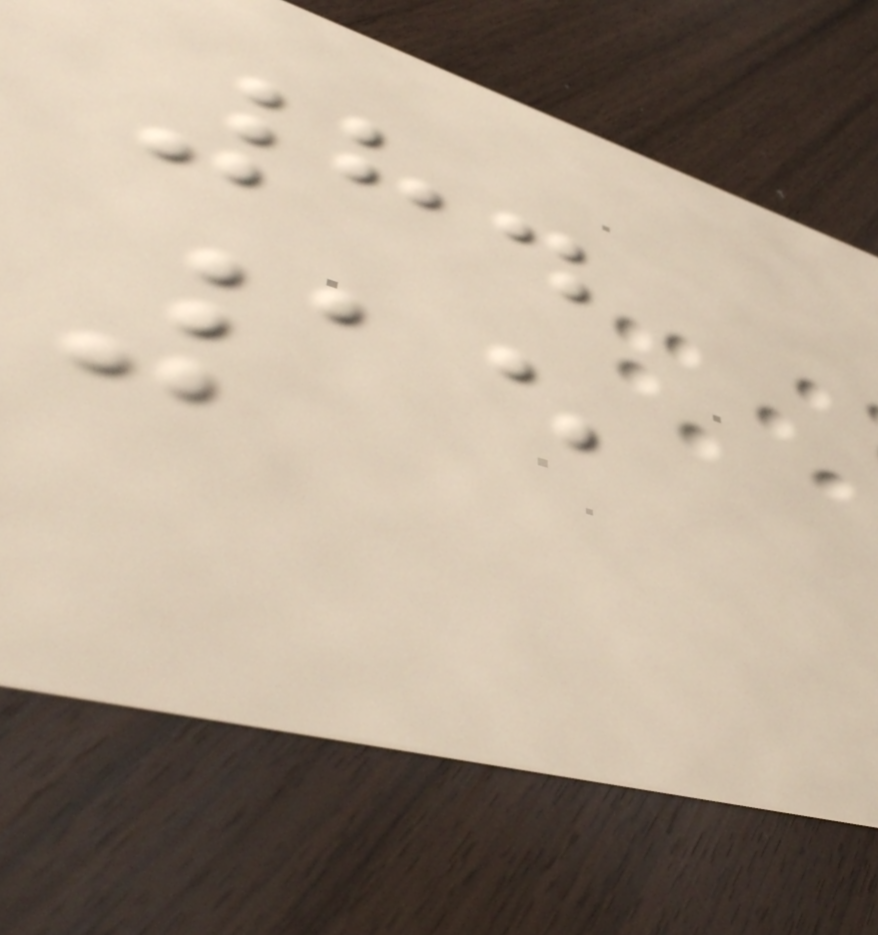8.
15
